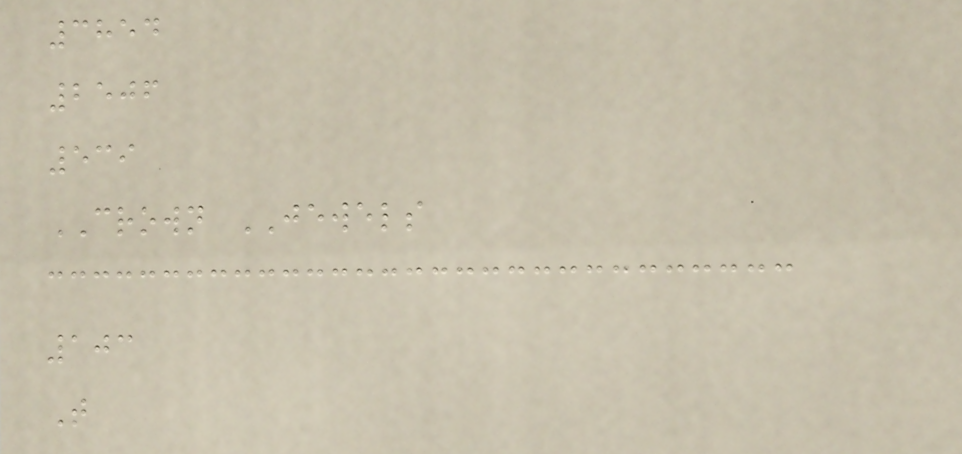3854
2506
539
CROWN JEWELS
103
T
